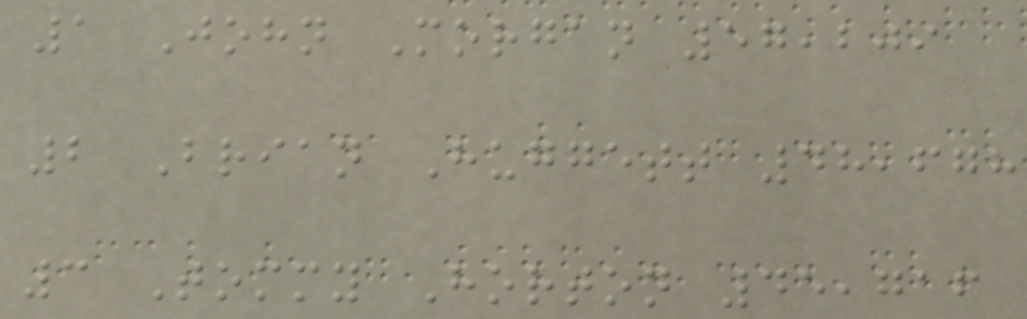1 John Morgan 57,209
2 Brian Huggett 48,678
3 Tommy Horton 45,716
